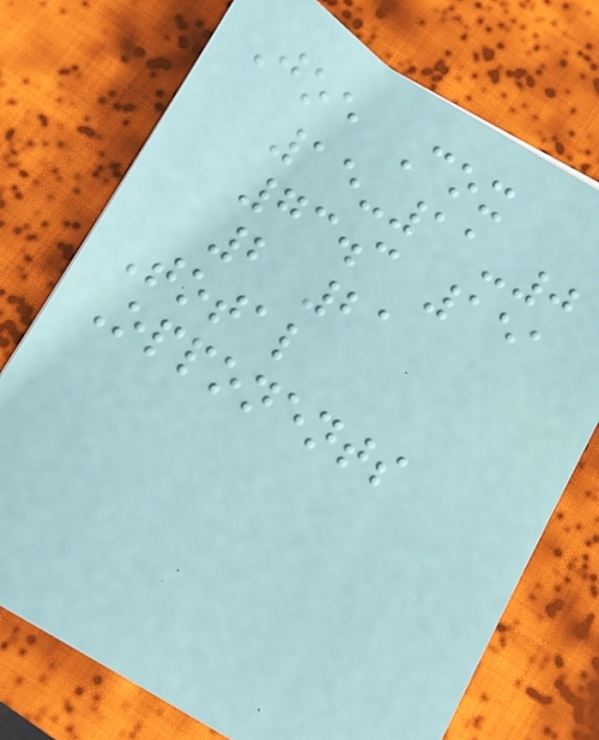Joe Cox
15-11-0
73.3 151
2 21
Total
Opponents
